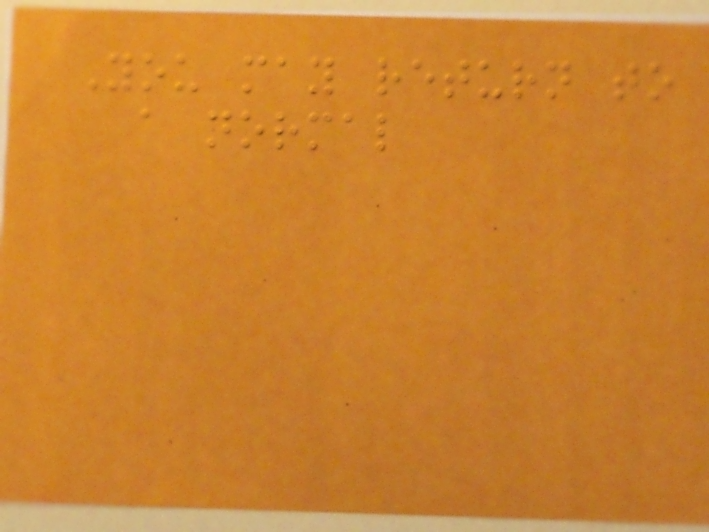You may return to
a normal
